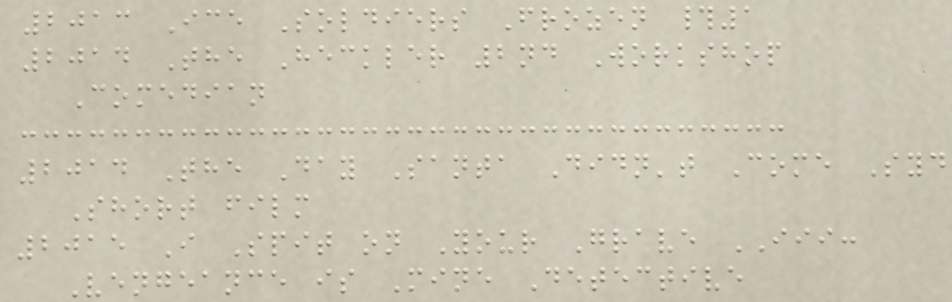2013 Ice Soldiers Frozen #1
2014 The Heckler 2nd Workshop
Comedian
2014 The Day Santa Didn't Come Syd
Short film
2015 I Spit on Your Grave III:
Vengeance is Mine Detective
